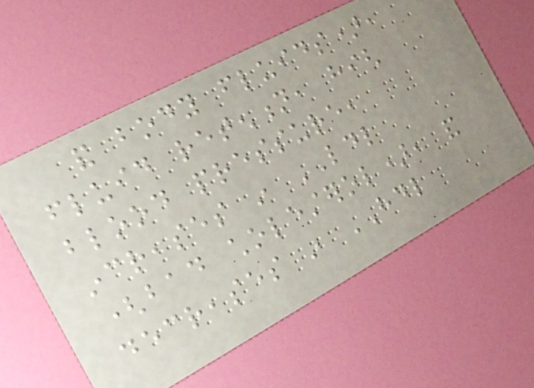and body fluids),
fluid retention, high
blood pressure,
increases in LDL
(bad cholesterol), and
decreases in HDL
